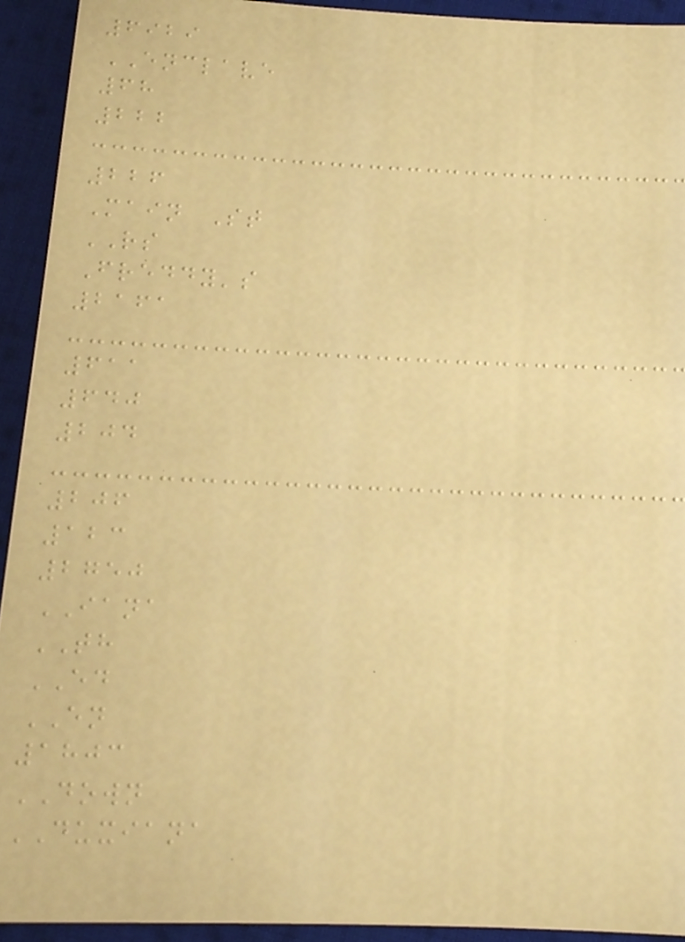6929
ENCLAVE
68
222
226
Main St
RS
Freddy's
2161
611
640
204
206
123
2750
IANA
TH
ED
EN
1803
DOWN
DUXIANA
